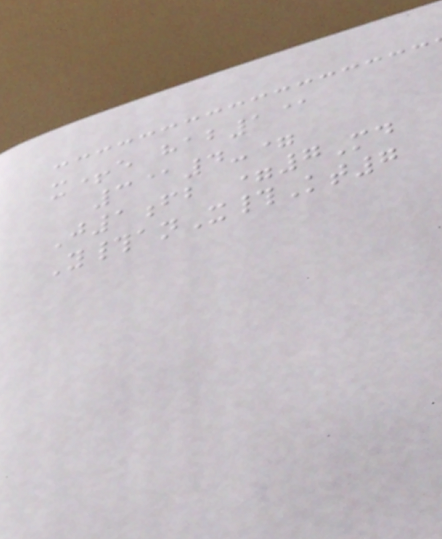x+e hab1@
3@4-=
J1fb =7Md
Y#anX#Kt7
